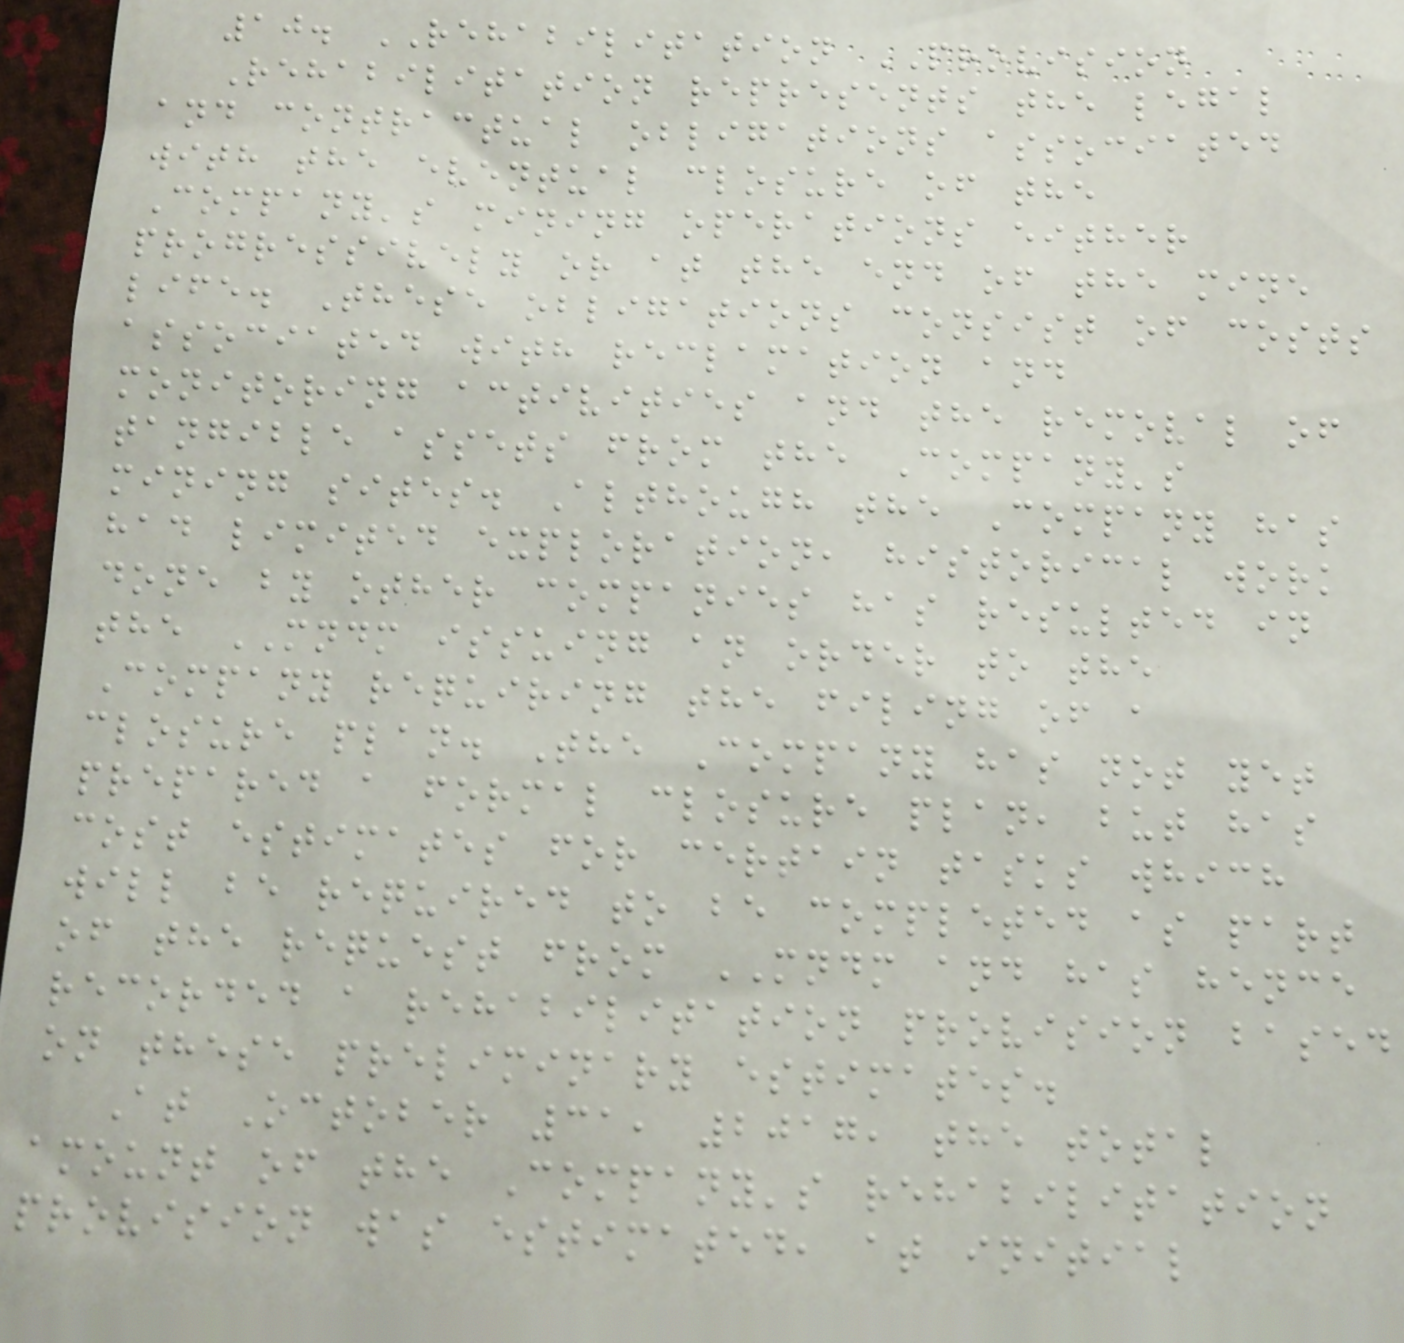10. REHABILITATION PROVISION
Rehabilitation represents the legal
and contractual obligations associated
with the eventual closure of the
Company's mining operations either
progressively or at the end of the mine
life. These obligations consist of costs
associated with reclamation and
monitoring activities and the removal of
tangible assets from the Company's
mining sites. Although the Company has
had limited exploration, historical work
done by other companies has resulted in
the MNDM issuing an order to the
Company requiring the filing of a
closure plan. The Company has not yet
prepared a formal closure plan, but has
cost estimates for certain tasks which
will be required to be completed as part
of the request from MNDM and has hence
recorded a rehabilitation provision based
on these preliminary estimates.
At October 31, 2017, the total
amount of the Company's rehabilitation
provision was estimated, at initial
